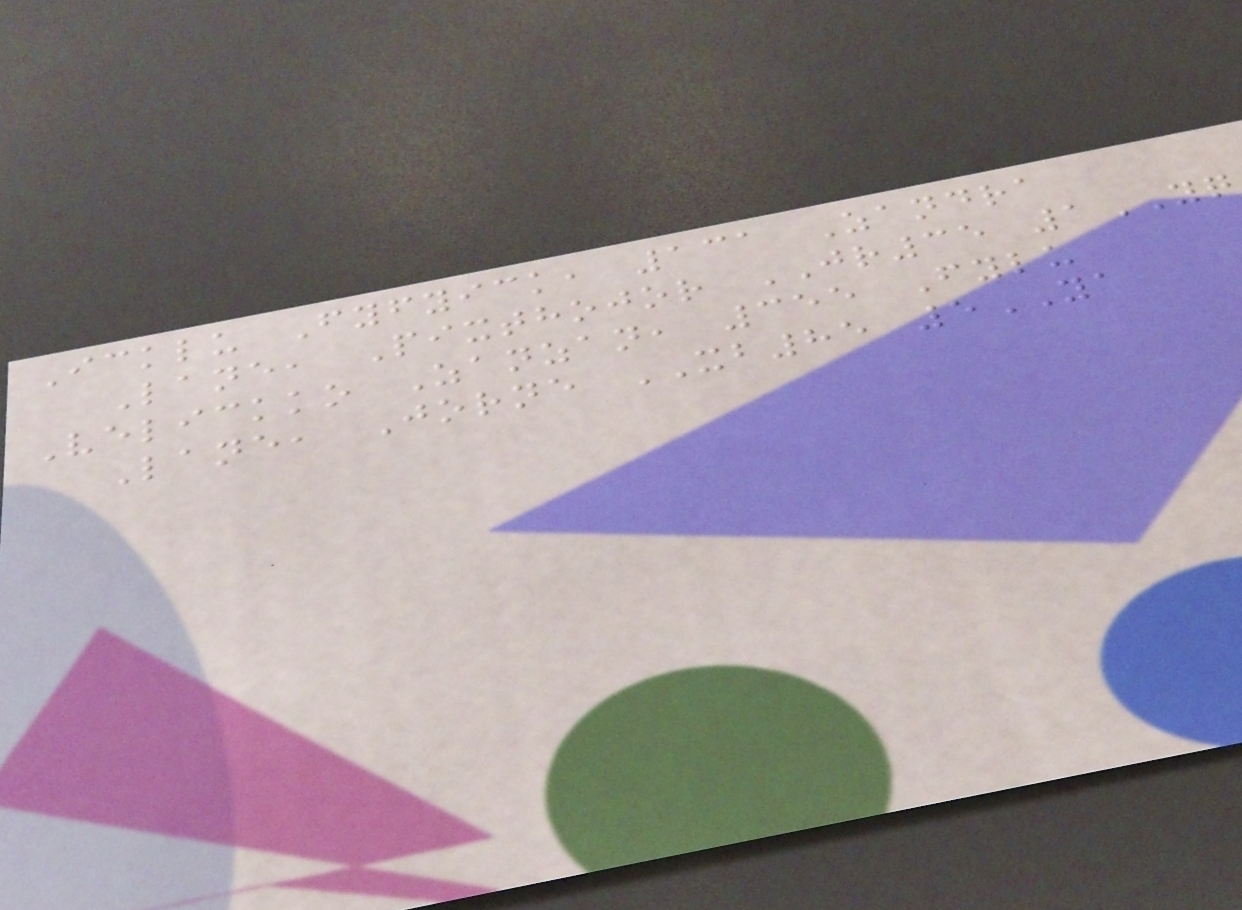Icklu Fyfyick, 131 Zandra
Lane, Pixthojor JR35 1YQ
Velickko Zanzan, 355 Fylu
Lane, Jorne XB85 5YA
